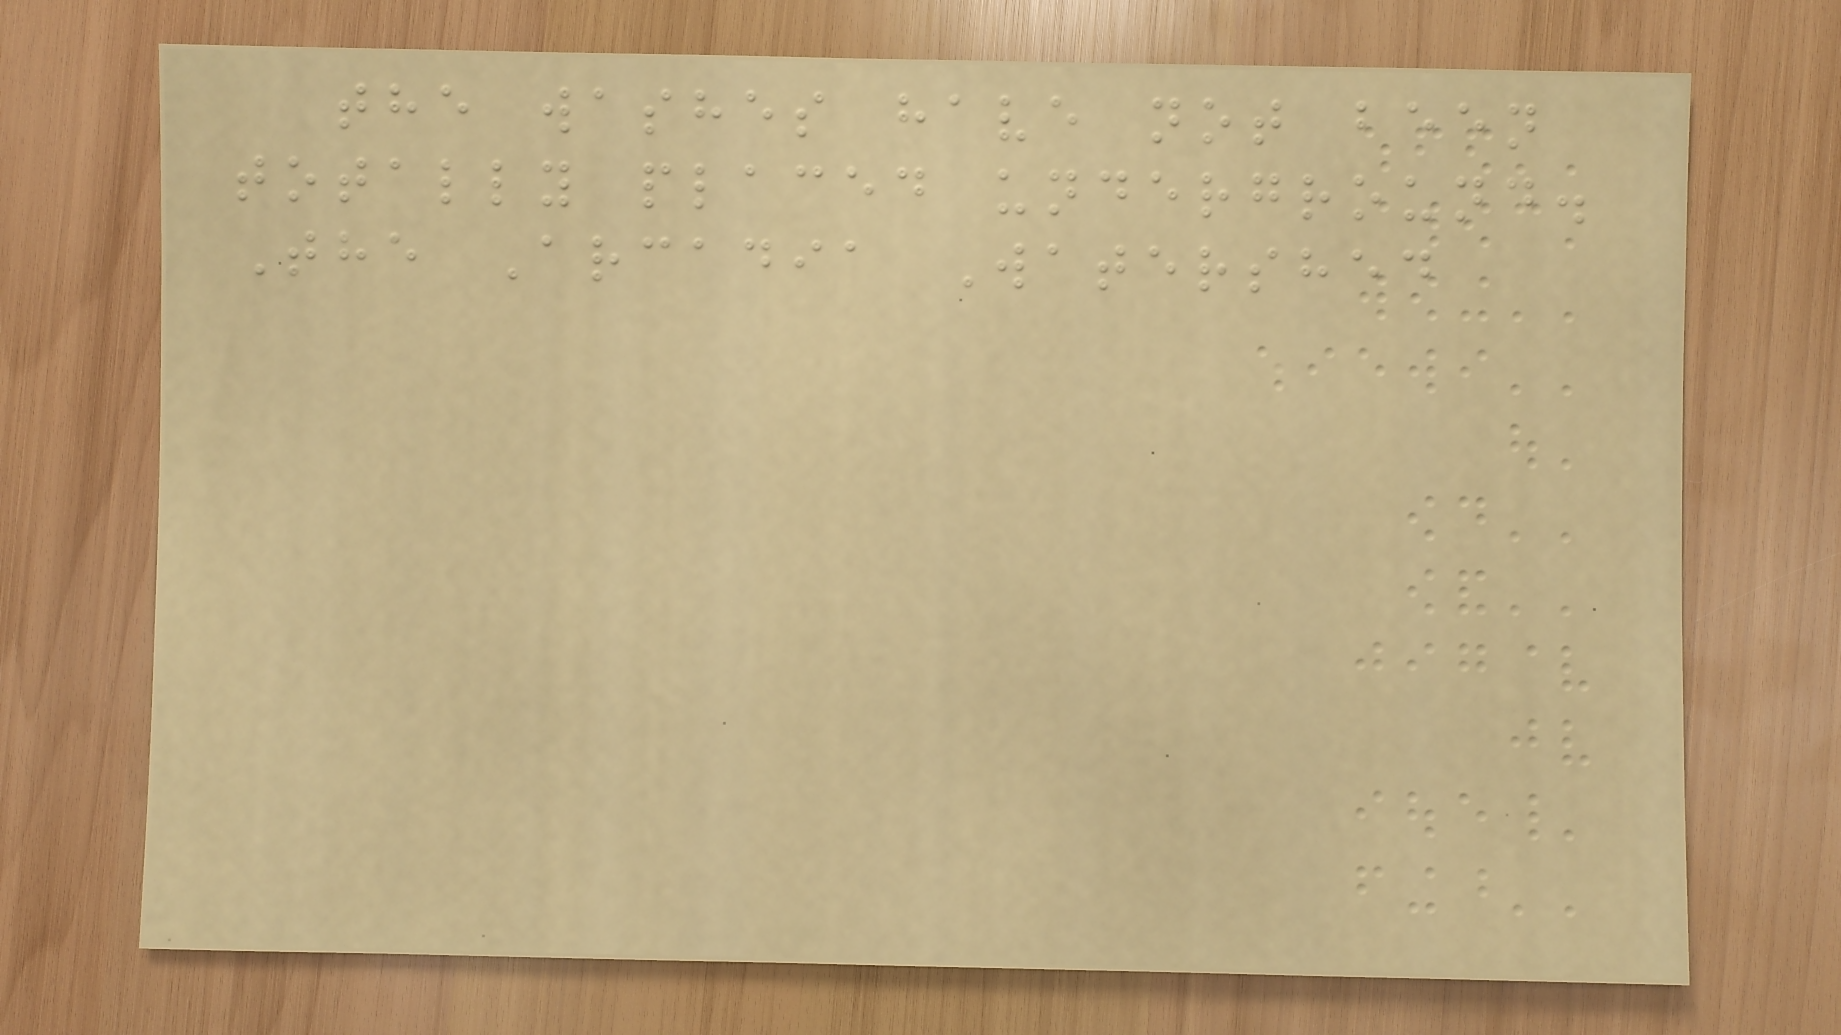the washes have not been
totally placed underground.
The Arcadia Watershed
